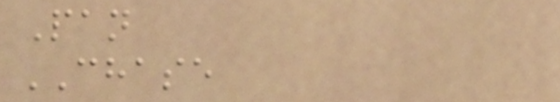Pan
CHASE
